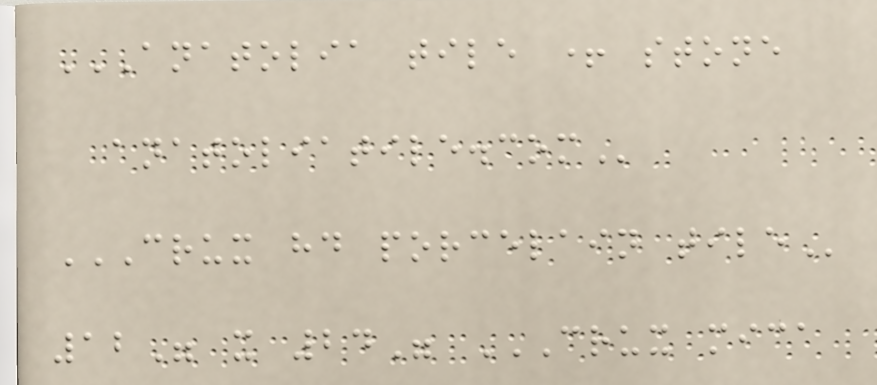ANATOLIA TILE + STONE
ANATOLIATILE.COM
CRUX HD PORCELAIN TILE
12" x 24" CRUX MICA
